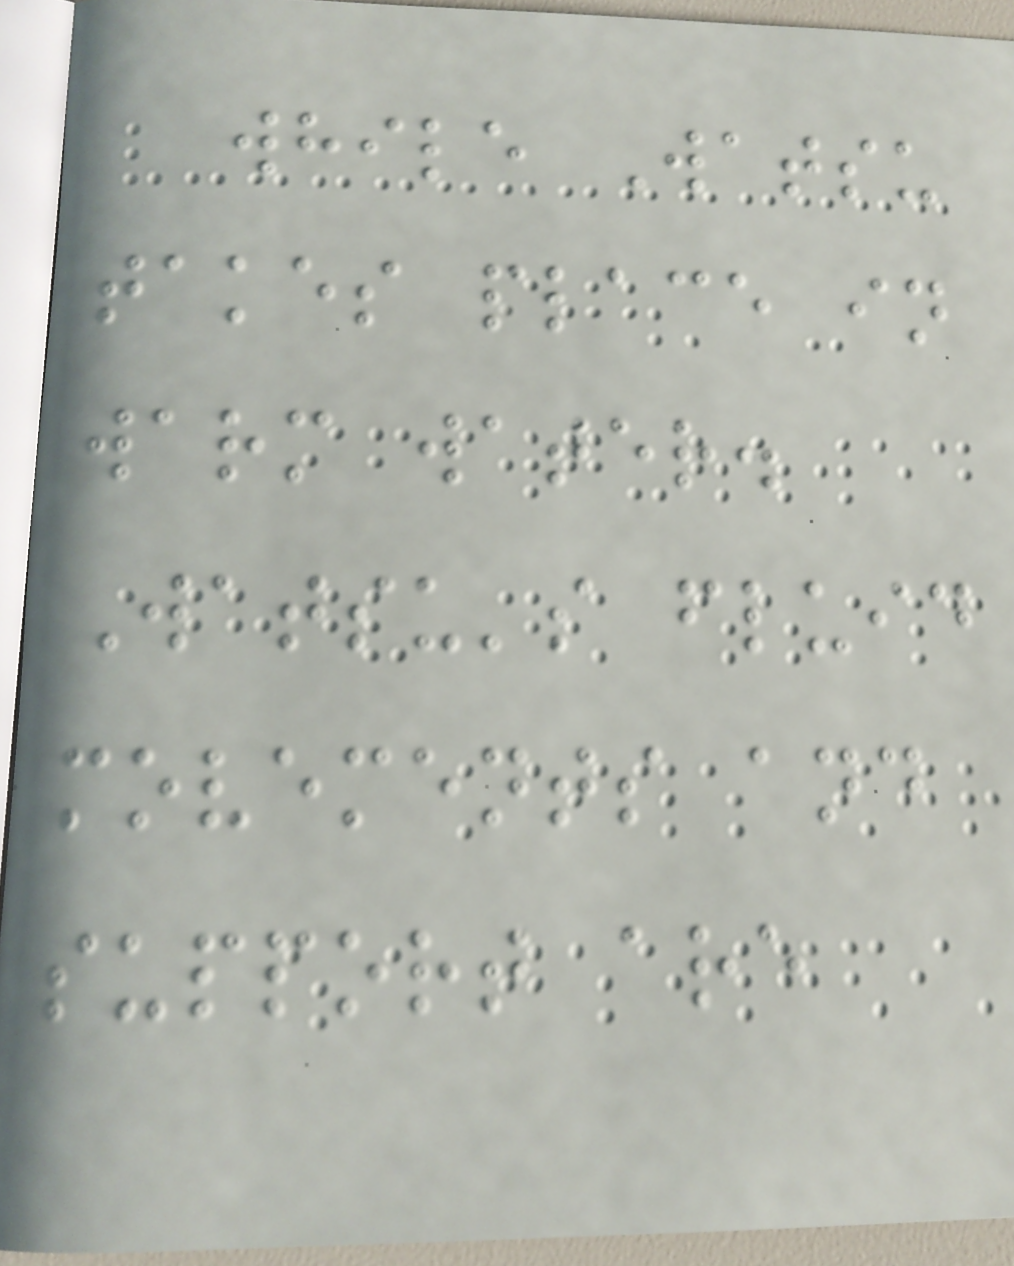while Watsu
takes place in
warm water.
Watsu's fluid
movements and
support are
